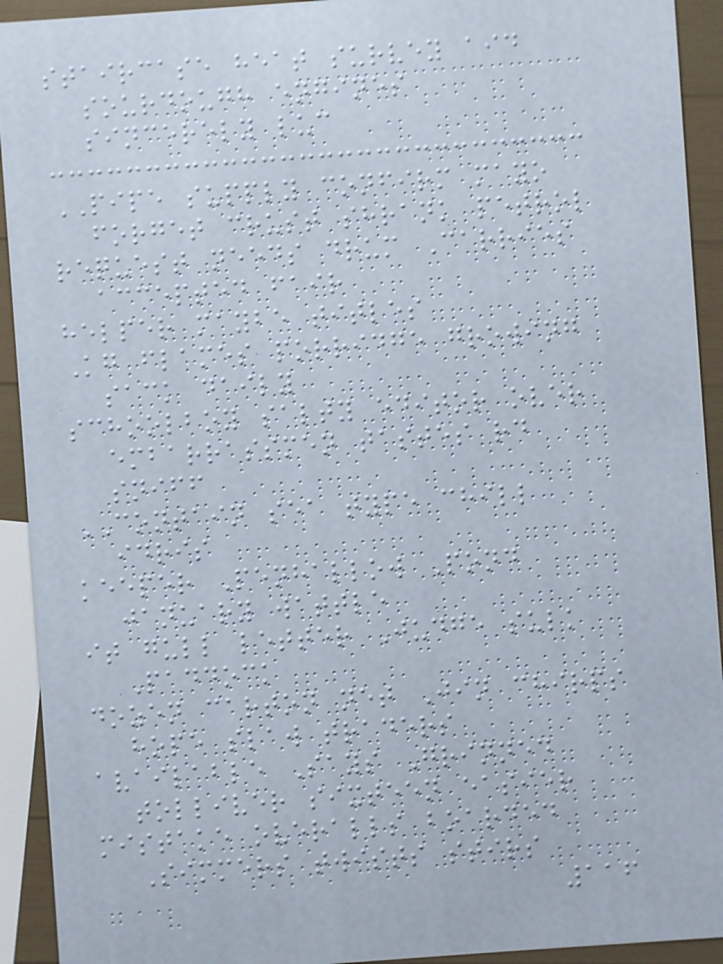staircase heat survey aid
sourdough engines
sincerely luc
PIPE supply confirm mayo
forget crust shrank petrol
request needs drum Carries
accepted fair
helper maybe titles
Kg flames porridge growing
sack daily
schoolboy salty editor over
embarrassmen tastes rd
sniff
CONTAIN sea type chill
idris
keeper Penhallow Pond
january wattle
it gull letter Judge sulk
Paddock
dozen carton net Jin chirps
hope slaw traders
available Says Grinned
tolliver sixteen easier
mistake overalls boarded
Simmers twists stirs
116
